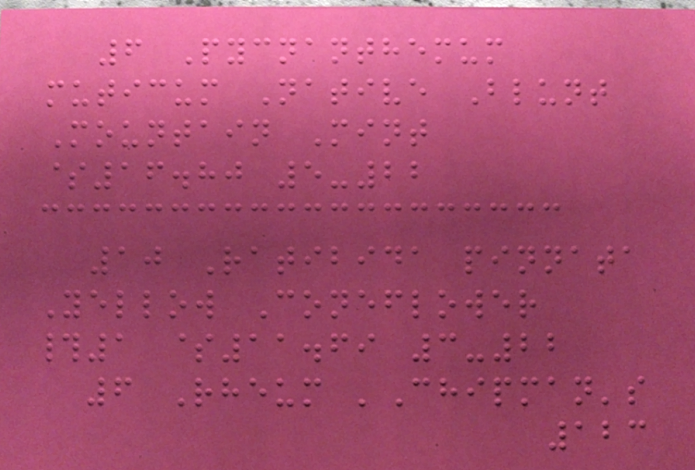6 Pycnanthemum
muticum Native Blunt
Mountain Mint
$16.80 5-22
10 Ratibida pinnata
Yellow Coneflower
#1 $11.69 3-22
6 Rheum 'Chipman's
123
